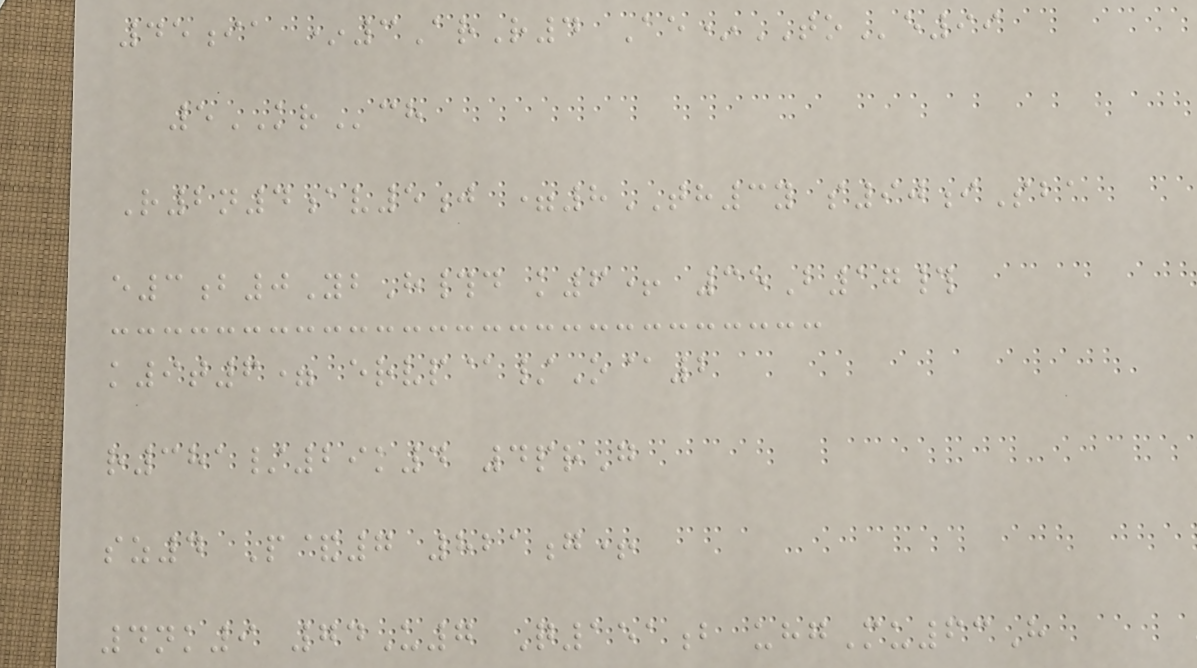45ia *3ArR4 Ae*TOe99
5KRch
R2n4av5j =8TH3y s90iSba
e3b0YbH#d k6+ 35B17#
k9t6= ervp@/O@2
r381/29k4 4prG
sz4 P&7 821g+
4nk9 74U7 Q151b uhgMu63H
